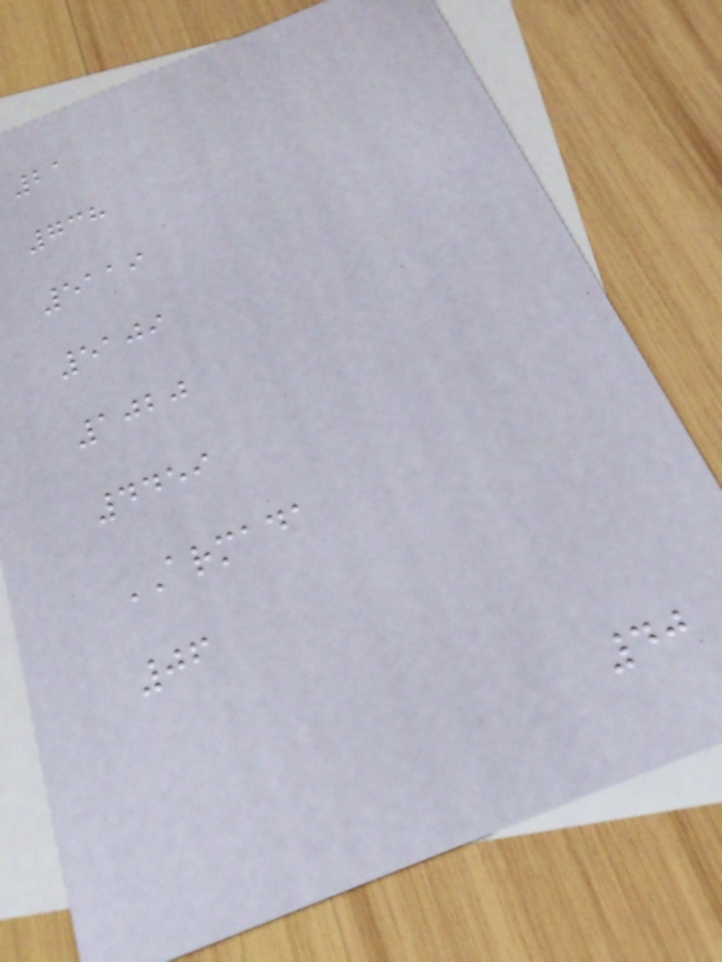21
738
5119
5109
1020
4459
ARMADA
06
40
